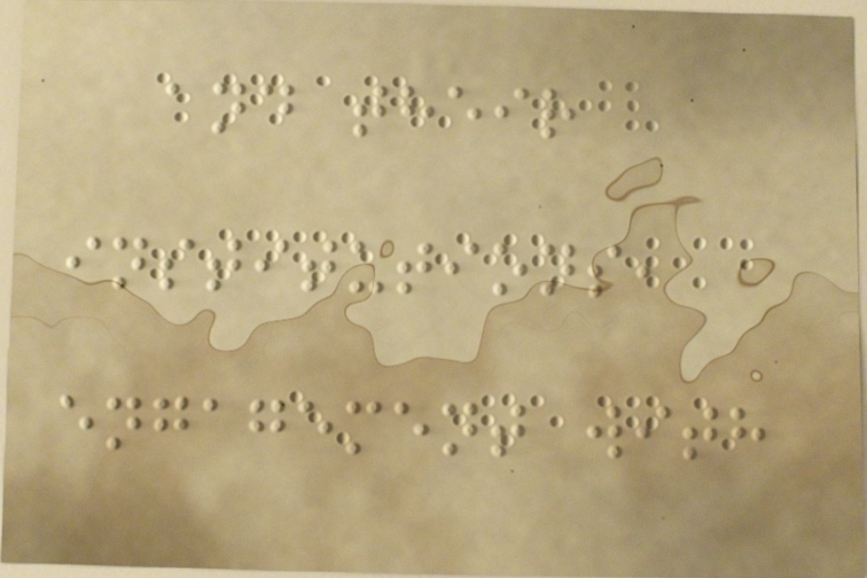and their
institutions,
engagement with
